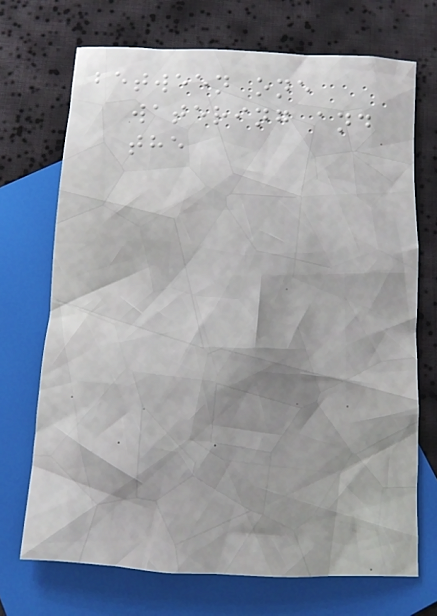between one
watering and
the
